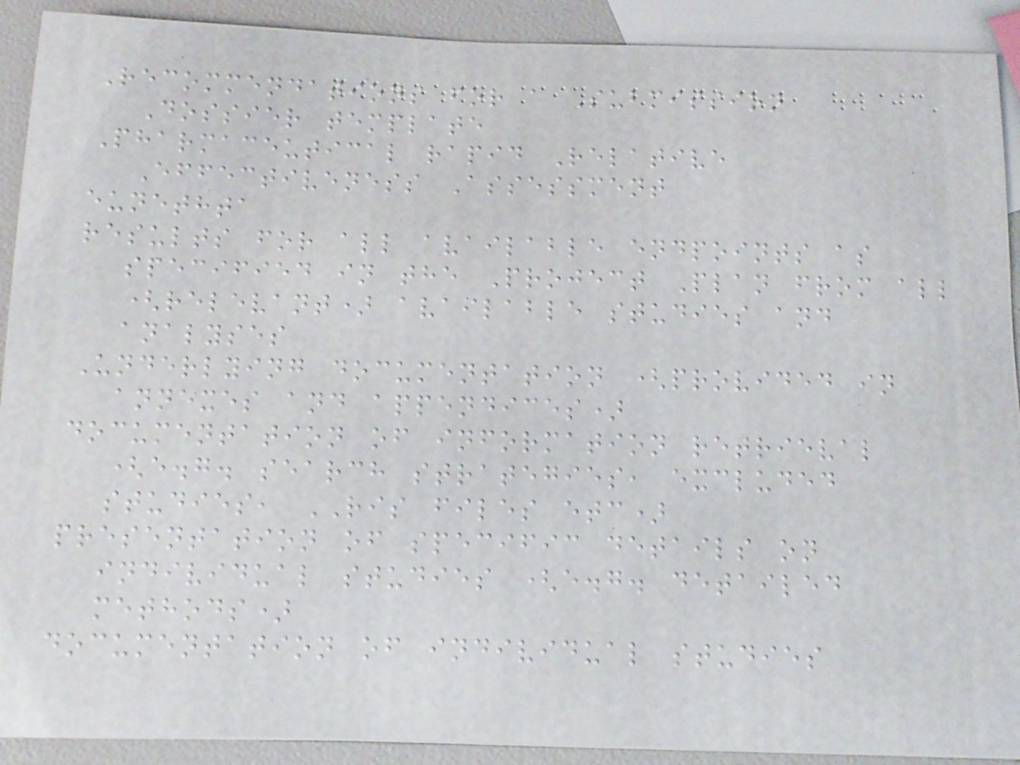Recommendations for a Submission
Dossier template
Pharmaceutical rapid Relative
Effectiveness Assessment
eunethta
results for all available endpoints as
specified in the Project Plan from all
(relevant) available studies and
analyses
Underlying documentation (provided in
annexes and appendices)
documentation of information retrieval
(e.g. search strategies, excluded
studies, RIS files etc)
presentation of specific details on
individual studies (e.g. detailed
methods)
documentation of individual studies
